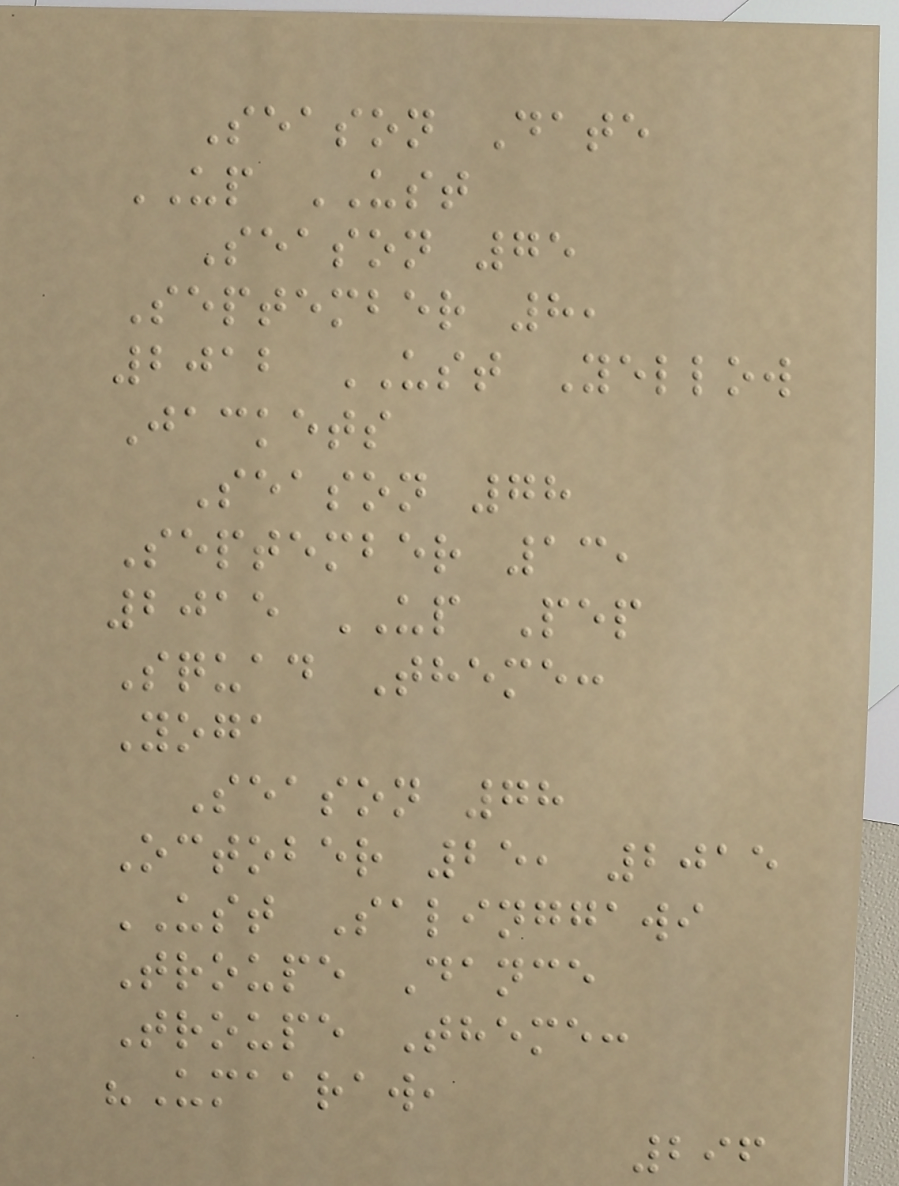Season Date
UP UST
Season 75
September 8,
2012 UST Yellow
Jackets
Season 78
September 13,
2015 UP Pep
Squad Theme:
Yoga
Season 78
October 25, 2015
UST Salinggawi
Troupe Dance
Troupe Theme:
"Umaaraw,
296
